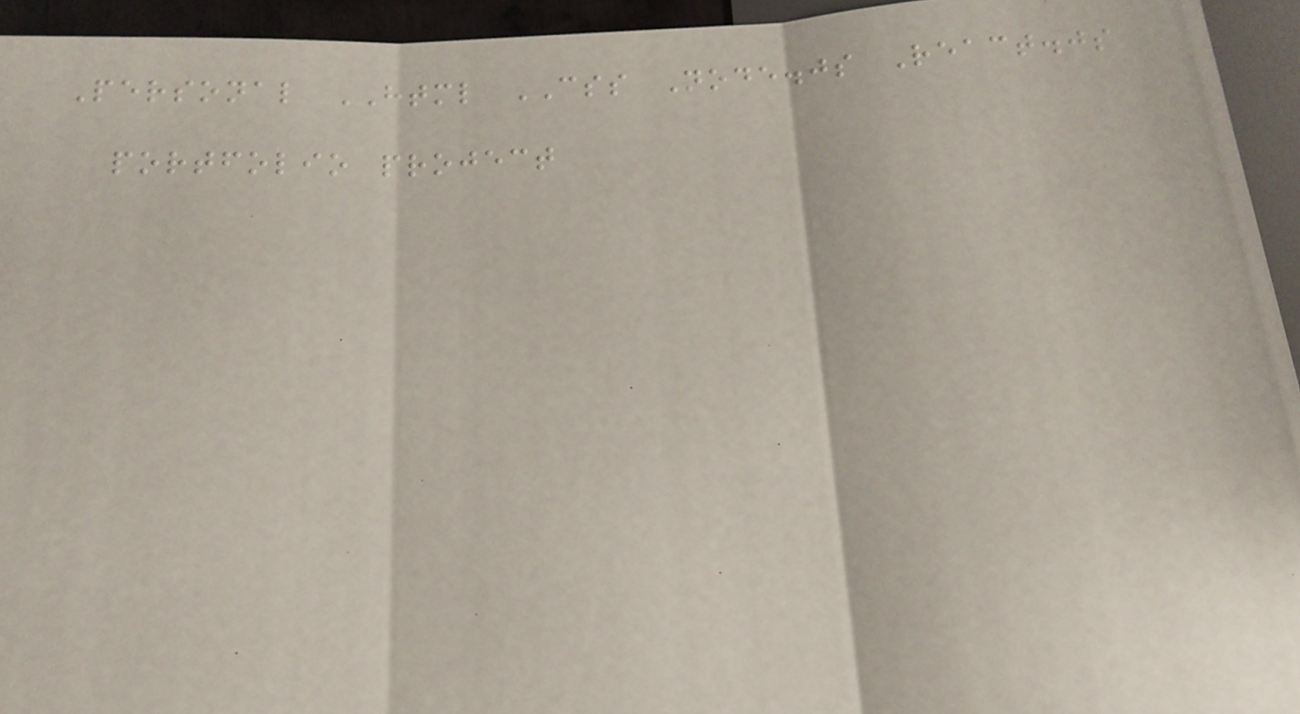Personal HTML CSS Node.js React.js
portfolio project
